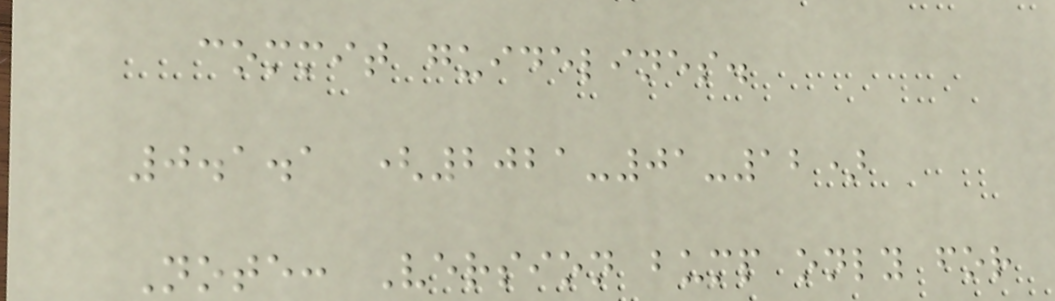commit guidelines.
0.1.1 (2021-01-12)
Note: Version bump only for
